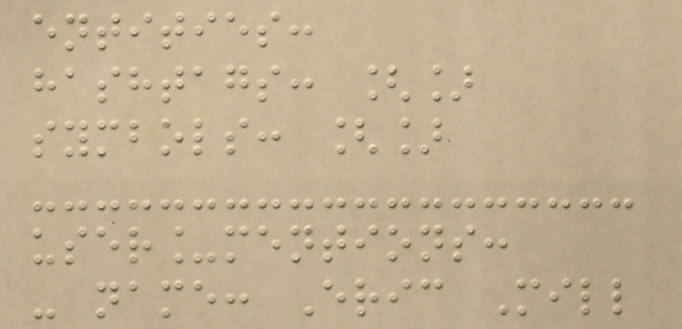entities:
hashtags: []
symbols: []
user_mentions:
- name: Eric Mill
